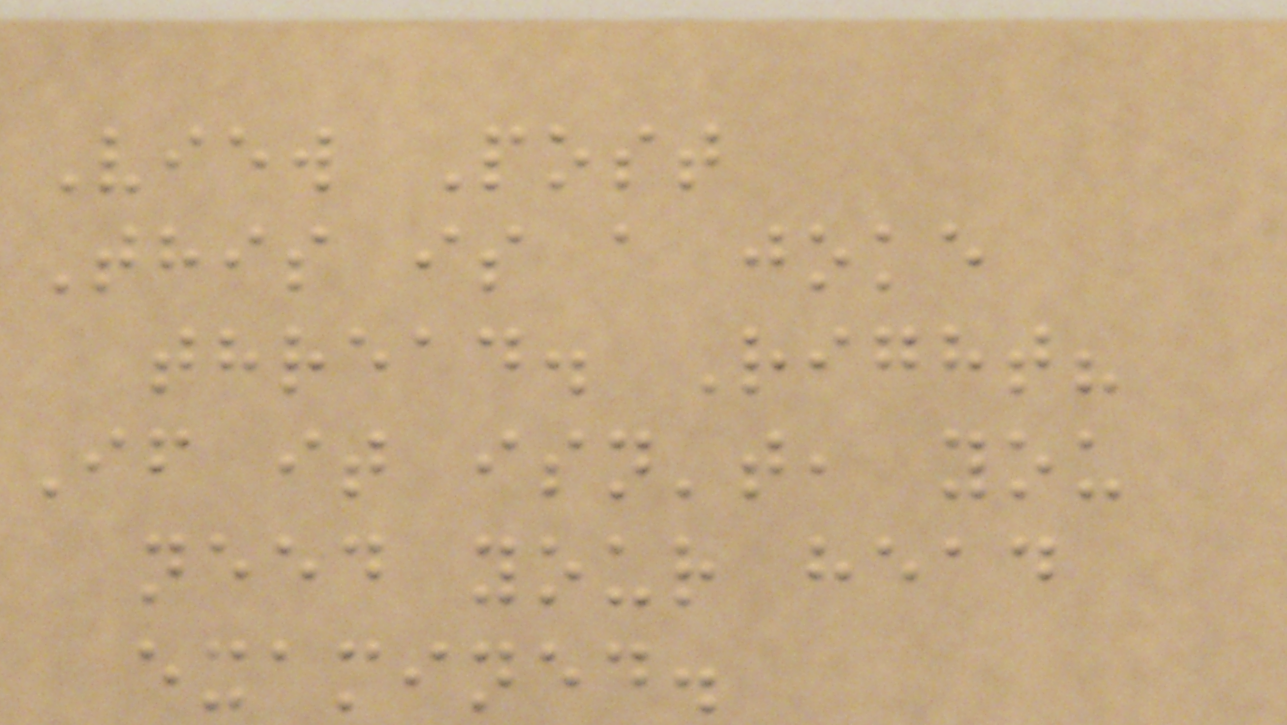View Post
This is a joke
thread. Right?
If it isn't, you
need your head
examined.
